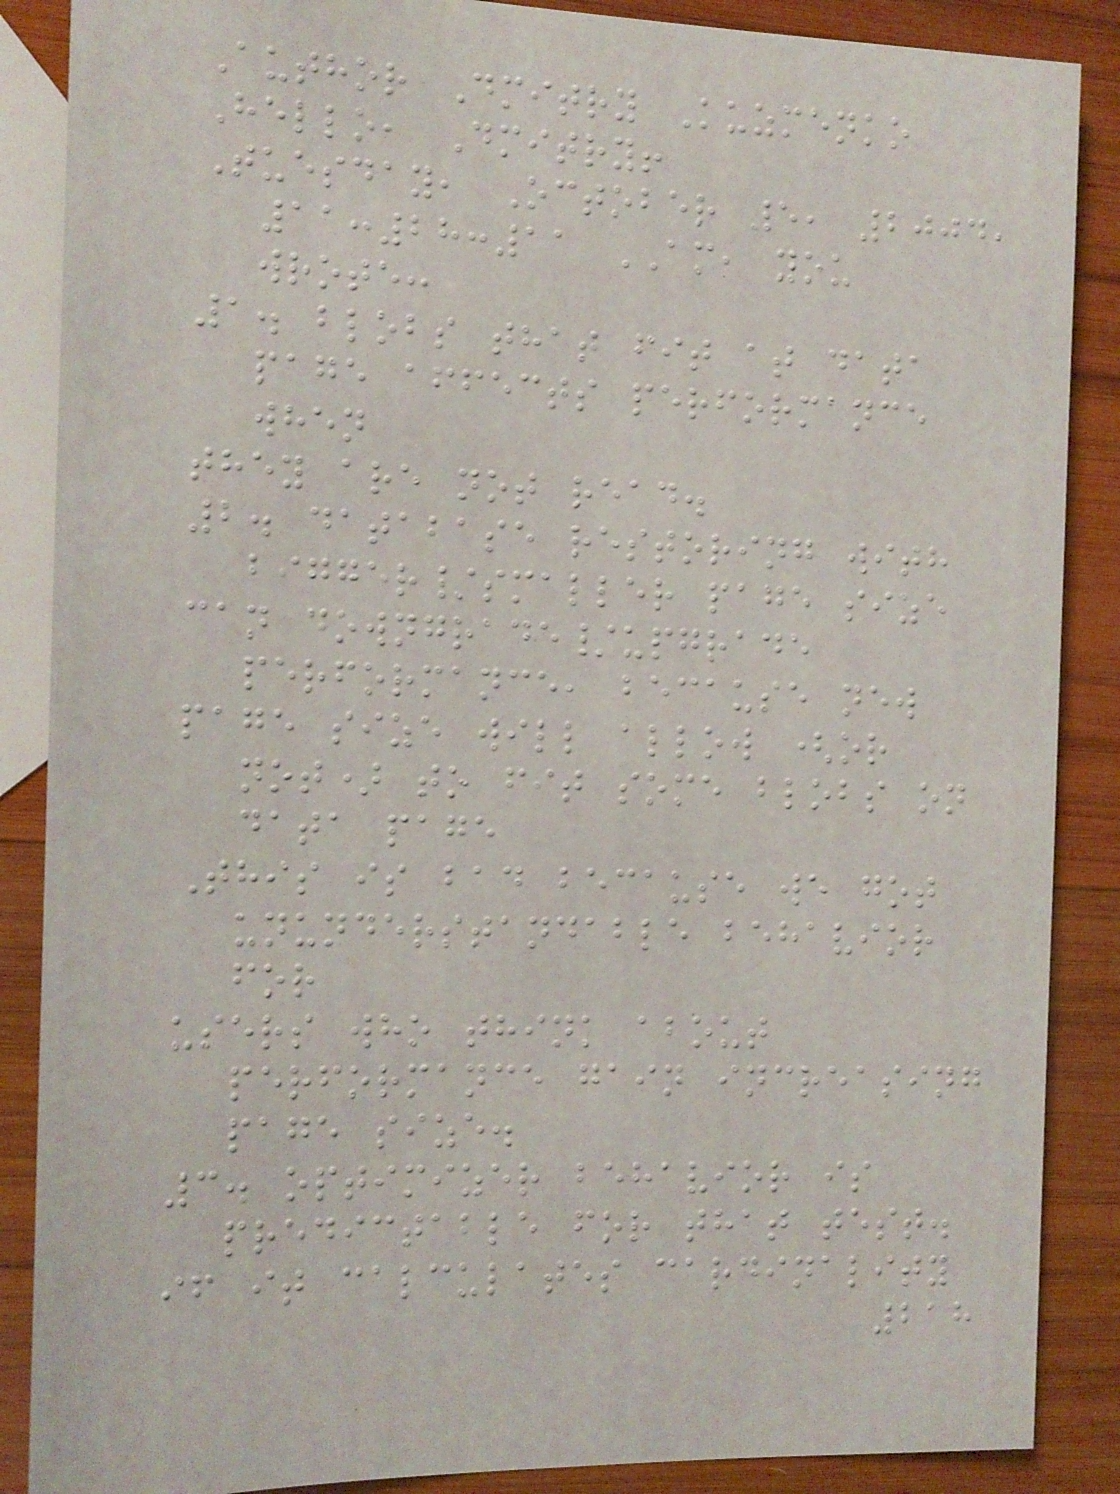Author Dmitry Kuzmenko
Hello, Dmitry!
Tuesday, October 5, 2004,
11:28:11 AM, you
wrote:
1. blobs that fit at data
page affects performance
when
they are not read.
2. database restoring with
bigger/smaller page size
can downgrade/upgrade
performance, because new
page size will allow (or
not) to fit some blobs on
data page
This is bad because we got
ununderstandable behavior
for
users who think about
performance gain increasing
page size.
3. optimizer behavior is
predictable for that test.
if it calculates cardinality
218
